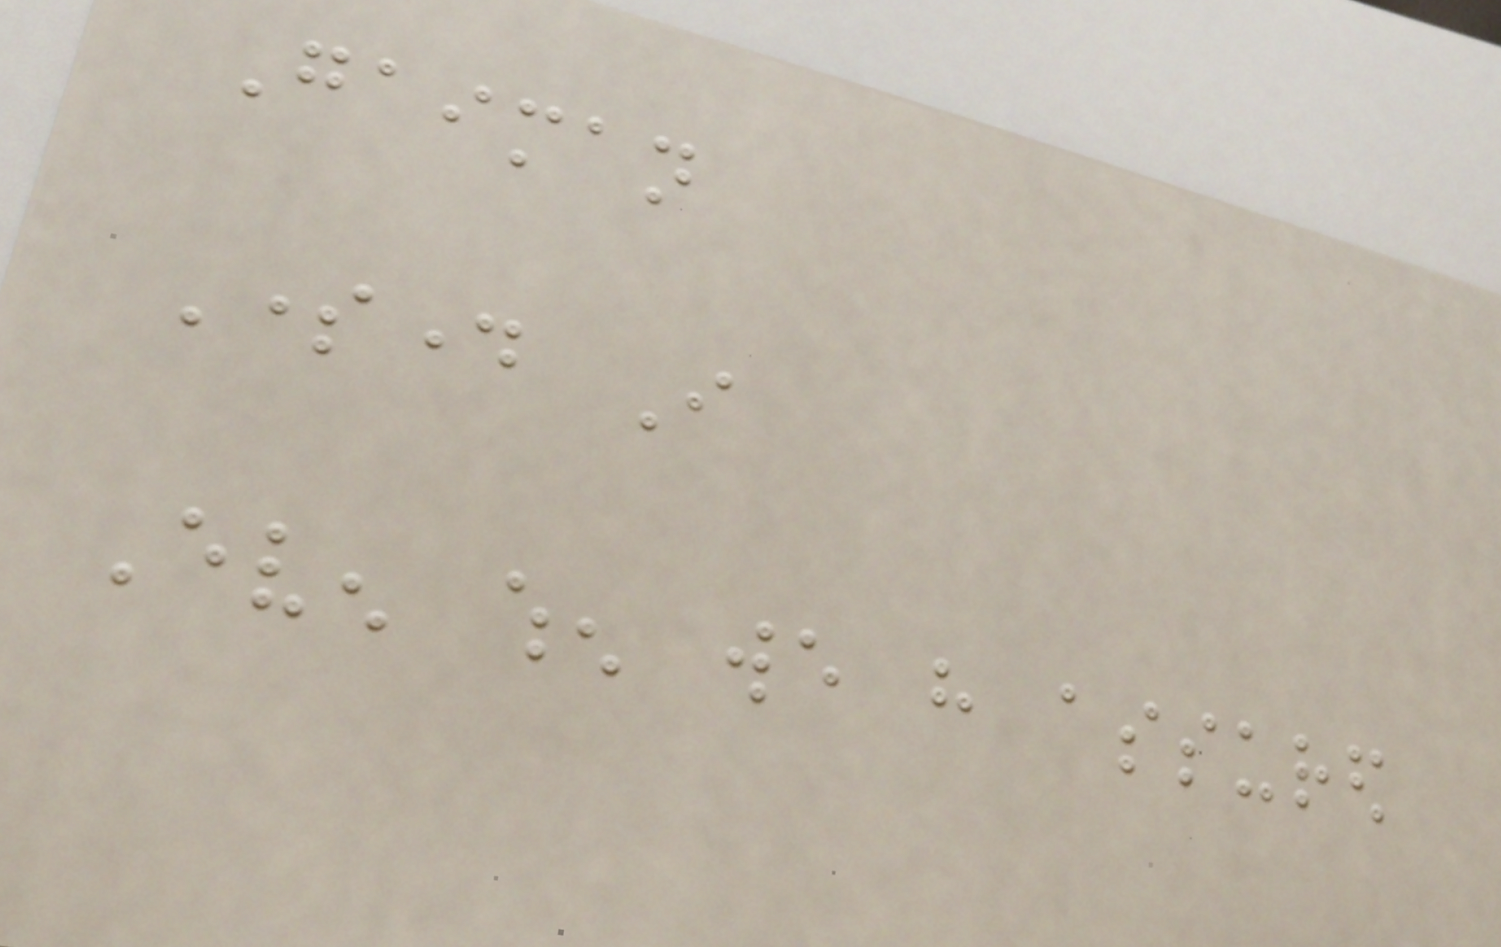Gaiman
Someday I
Even when we have assured
